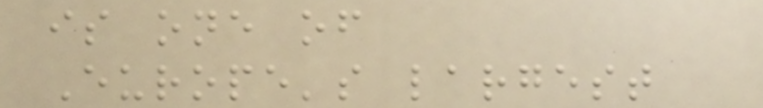is one of
Europe's largest
